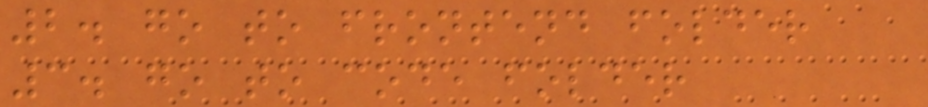2. go to frontend folder
3. go to code folder
